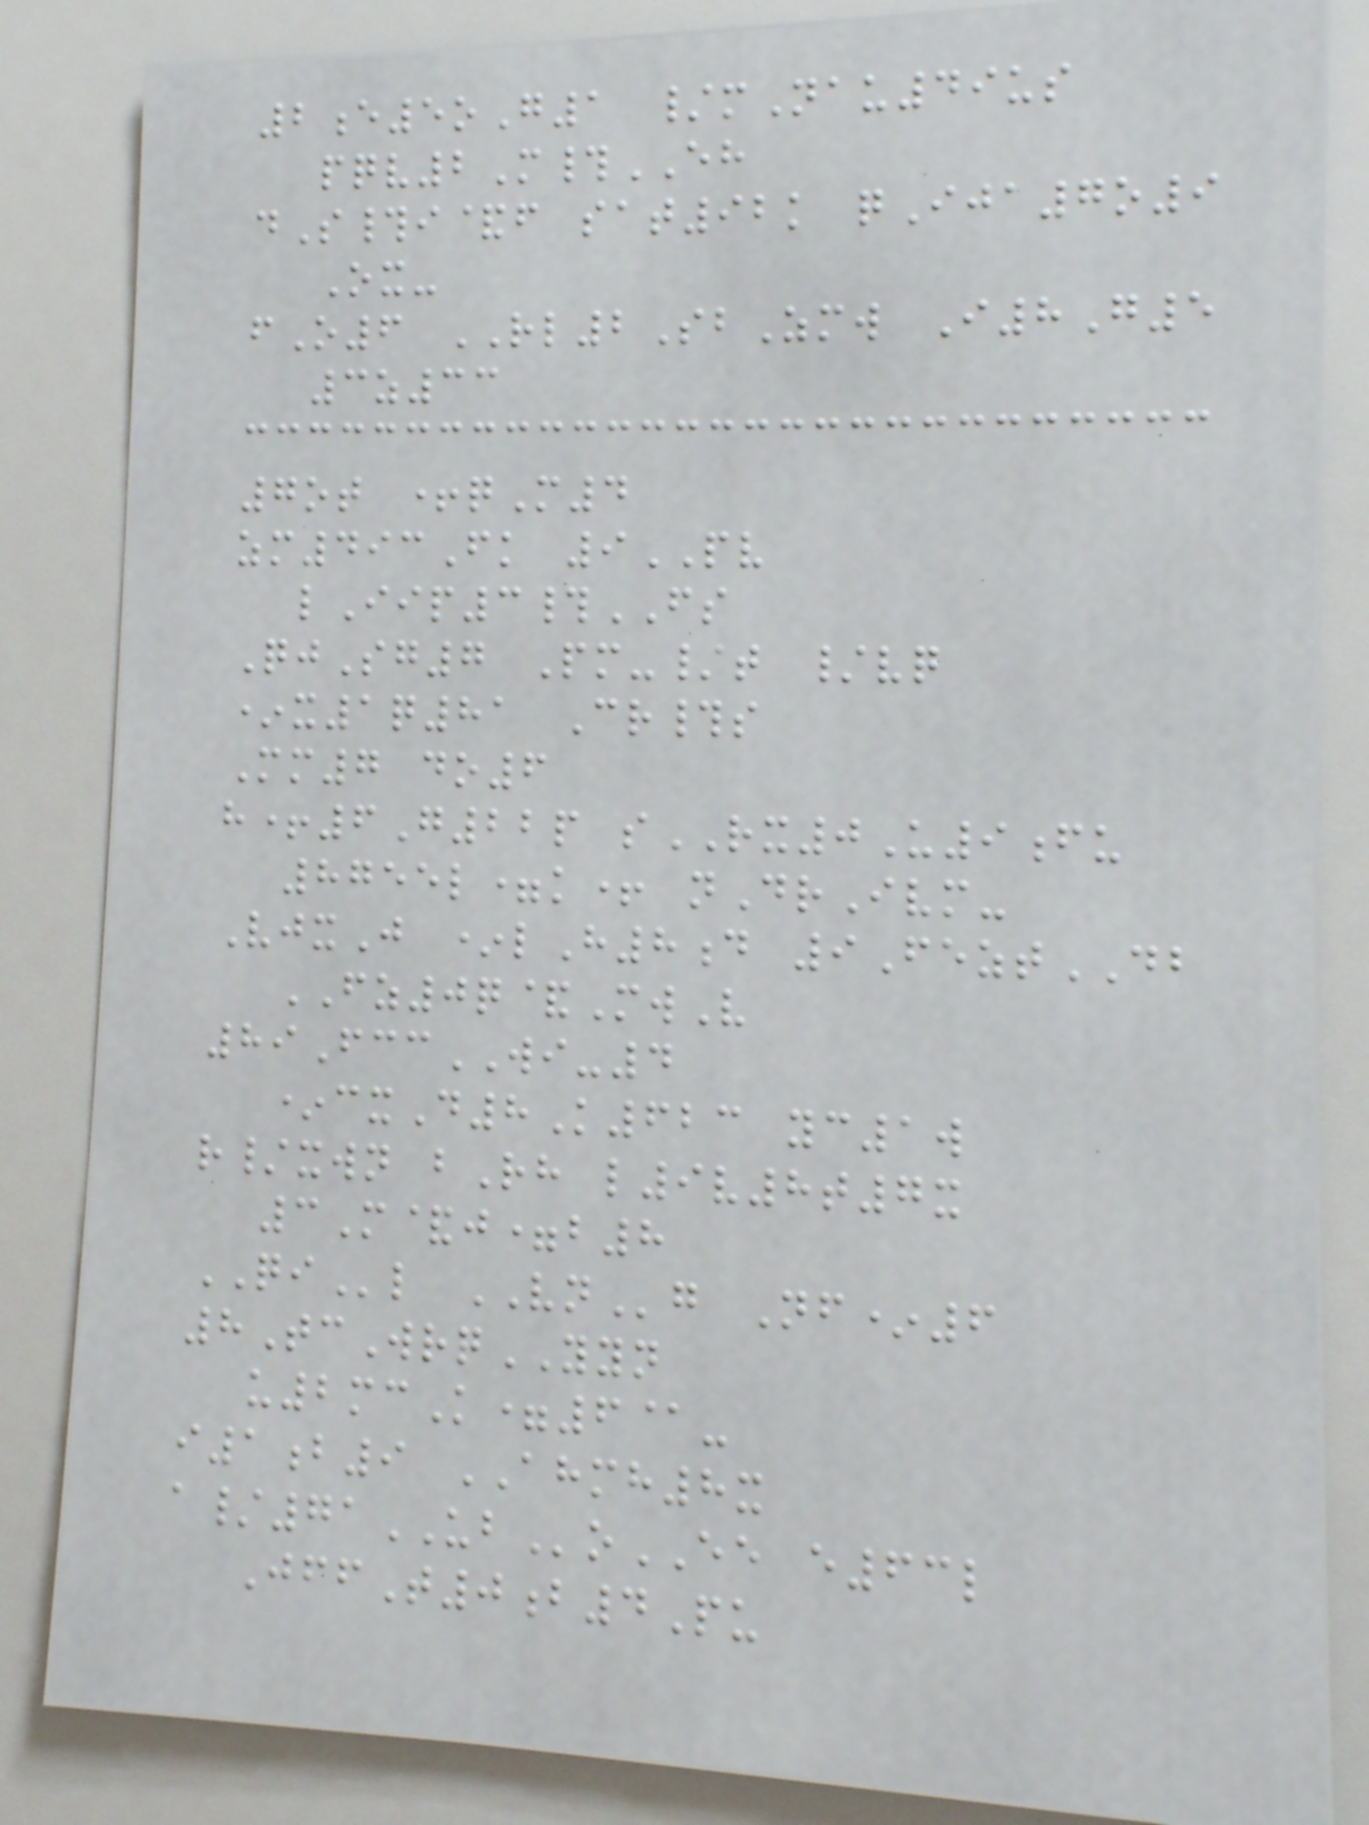2e5oG1 /mNau49us
pqv2M#EH
dS#i&f sat92k qIja7o9
Ox-
fO6 RL2SbZmw I8G5
3z33
7ot +qM4
zm493Fk 9PV
lIip3#FS
QjSg7 Pm-/t /vq
*x1q81 Cr#s
Mm7 do6
h+6G22p sRX0U9fu
8755l=k+ nDrIvm-
VjxJ *lH8d 9FeztDB
FZ0q&MwV
89FccWI-4
*cxD8K623 yc1w
r/xwn bRh l9v8t7x
3M&j=b8
QIl VNg Nf*6
8TcWrqYYN
u2mcK=6@-
i1b9 AHMH8x
a/71UBoEE e63l
JffT0b4Pu
